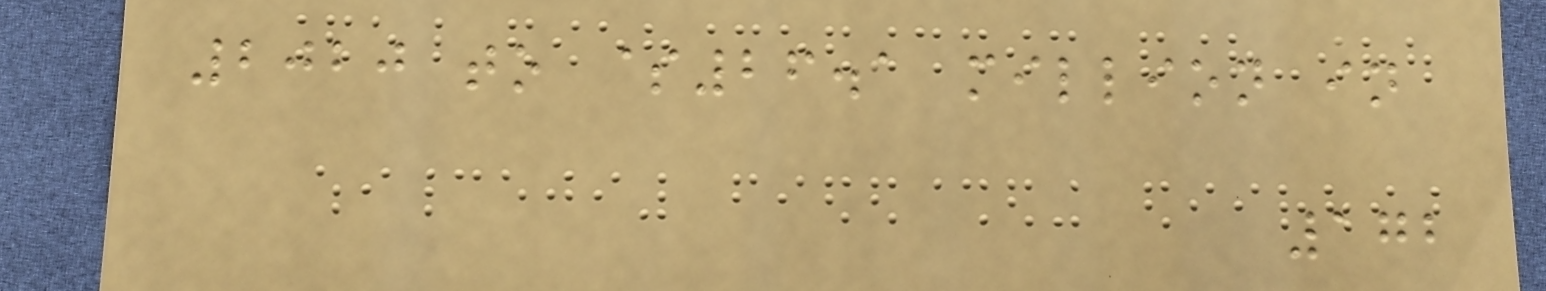2020 to $26.1 million in
172
